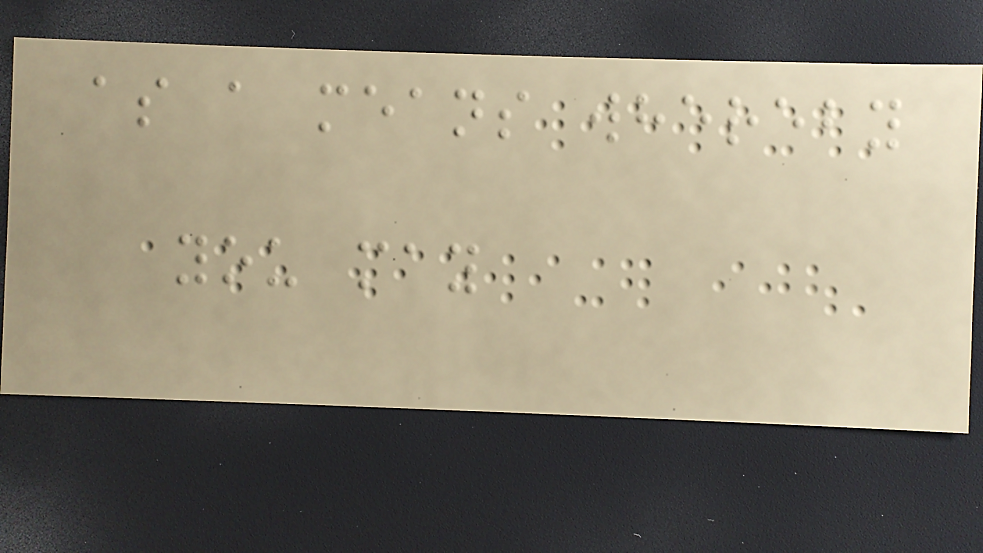as a means whereby
you may
